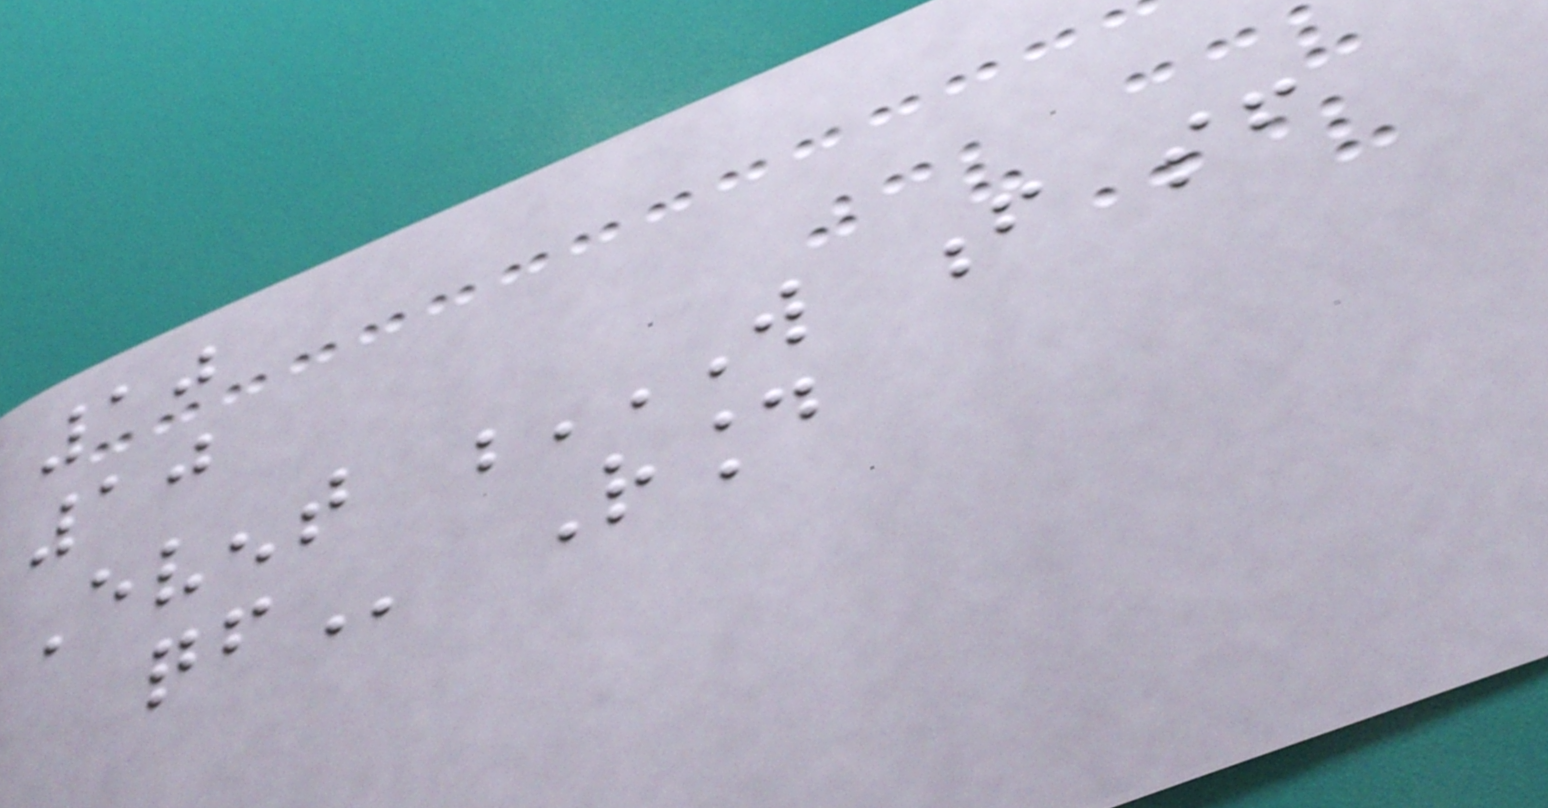10
10
Event W F SF
QF Round
